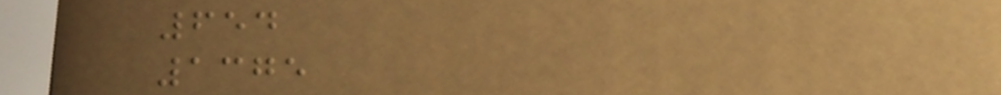654
1375
